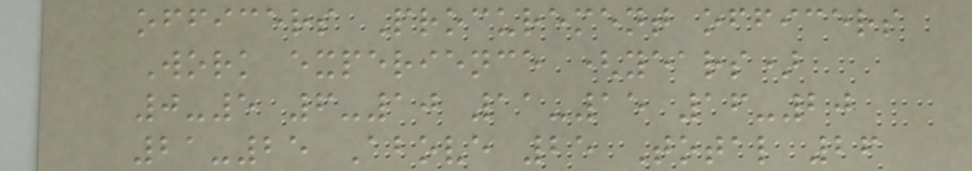officers Procurement officers
Work experience (years)
0-5 6-10 11-15 16-20
21-25 Above 25 Total 26
